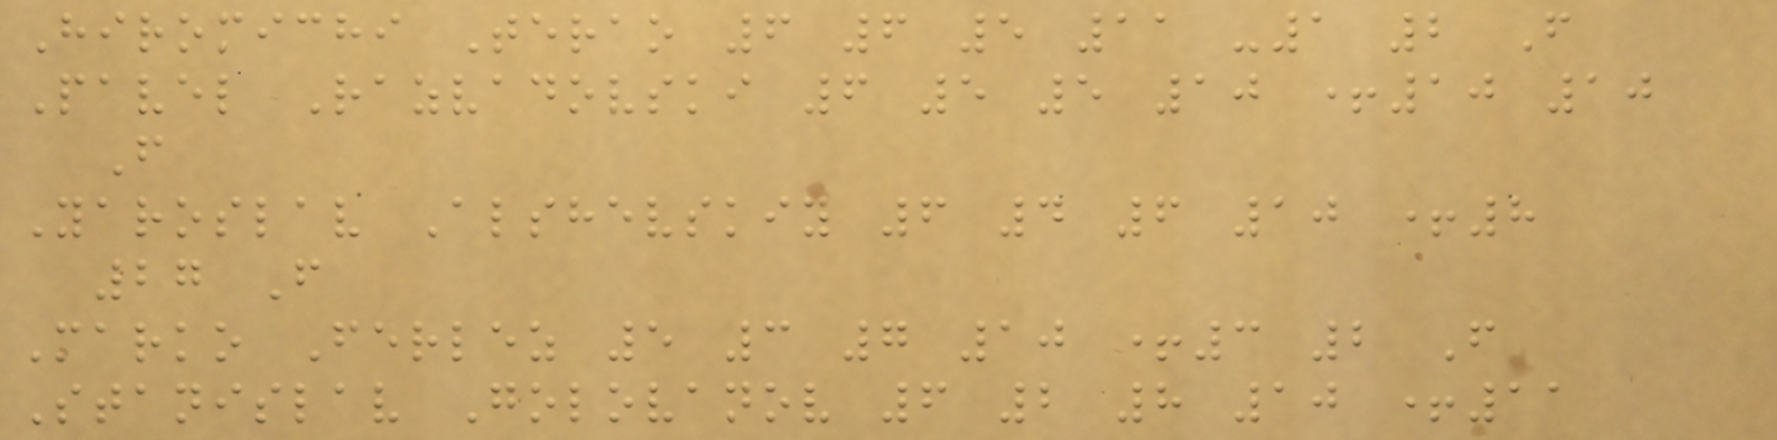Hiromichi Terao 6 6 5 11 -1 2 F
Pavel Razvadovski 6 5 5 10 +10 10
F
Yaroslav Alshevskiy 6 4 6 10 +8
27 F
Marko Ferlez 5 3 7 10 +3 2 F
Stanislav Golovanov 6 2 8 10 +11
